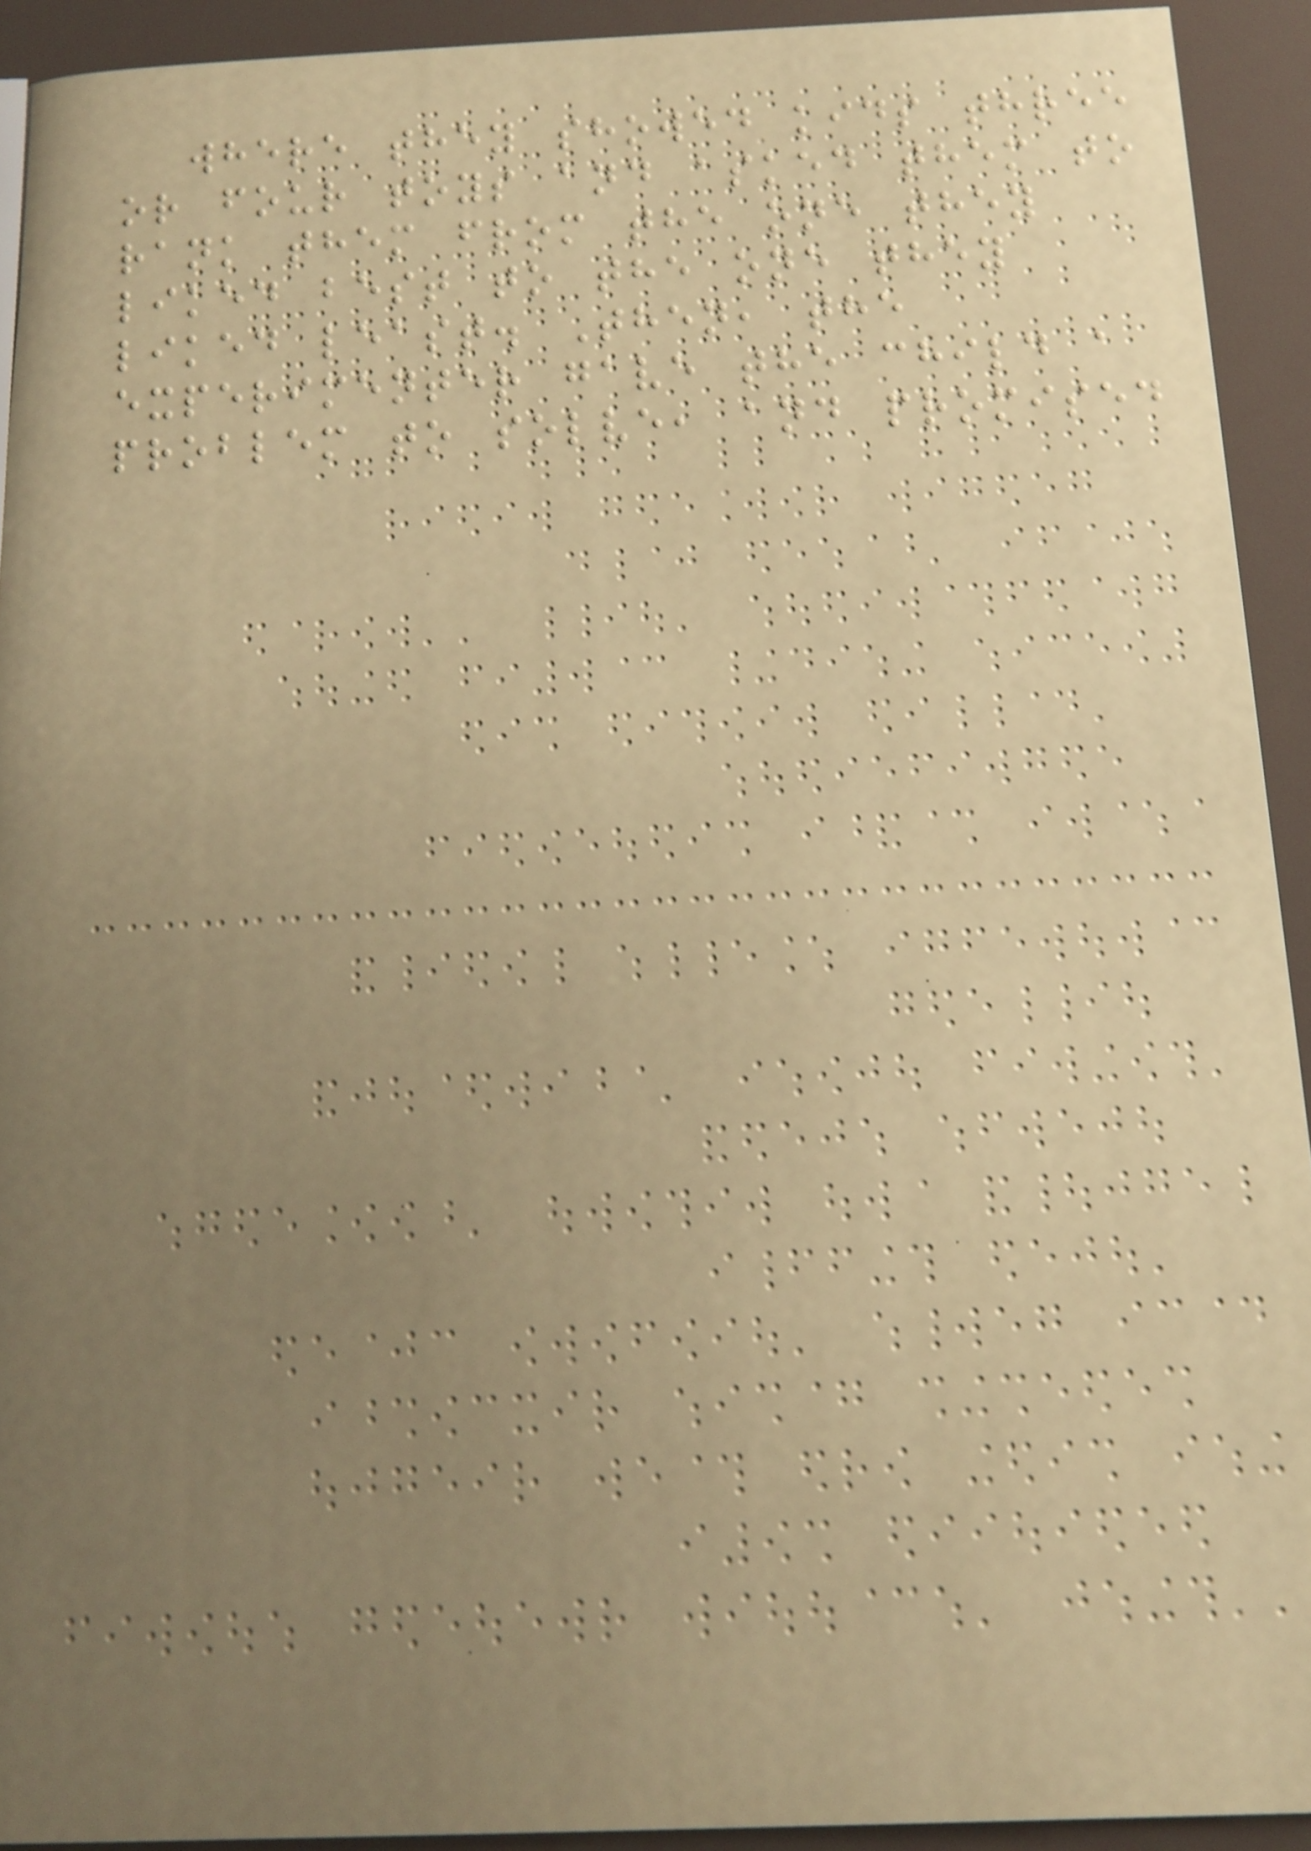where they showed kids three
or four toys and asked them to
rank them from the one they
liked best to the one they
liked least. Then, the
experimenter gave the child a
problem to solve, and promised
